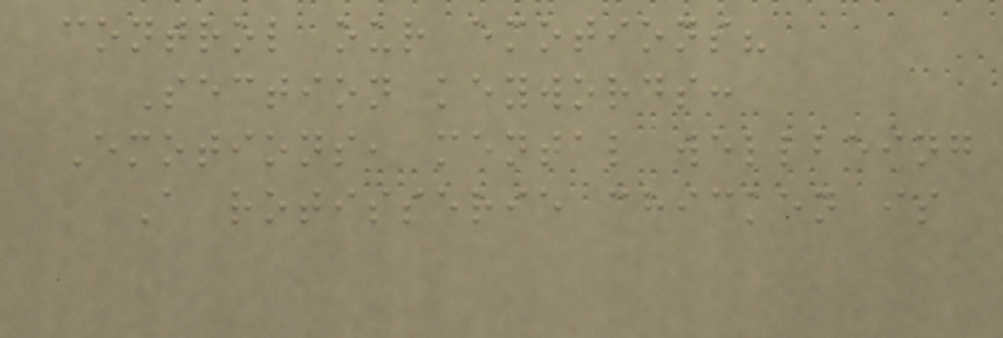control our emotions?
Section keywords:
Emotions, mental wellbeing
A rotisserie chicken is
